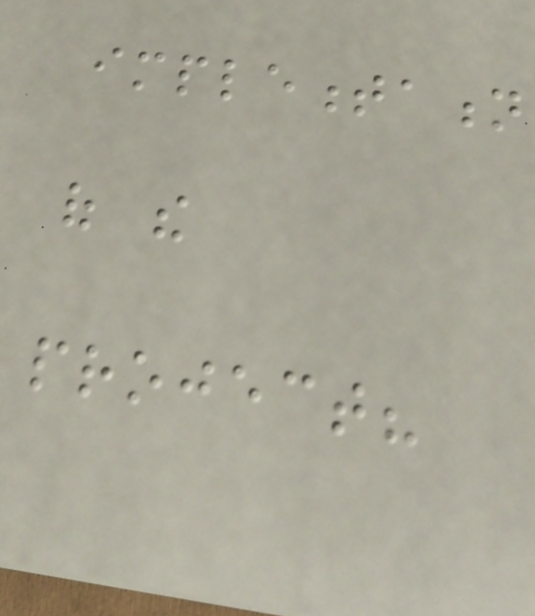implementation
of the
project?
